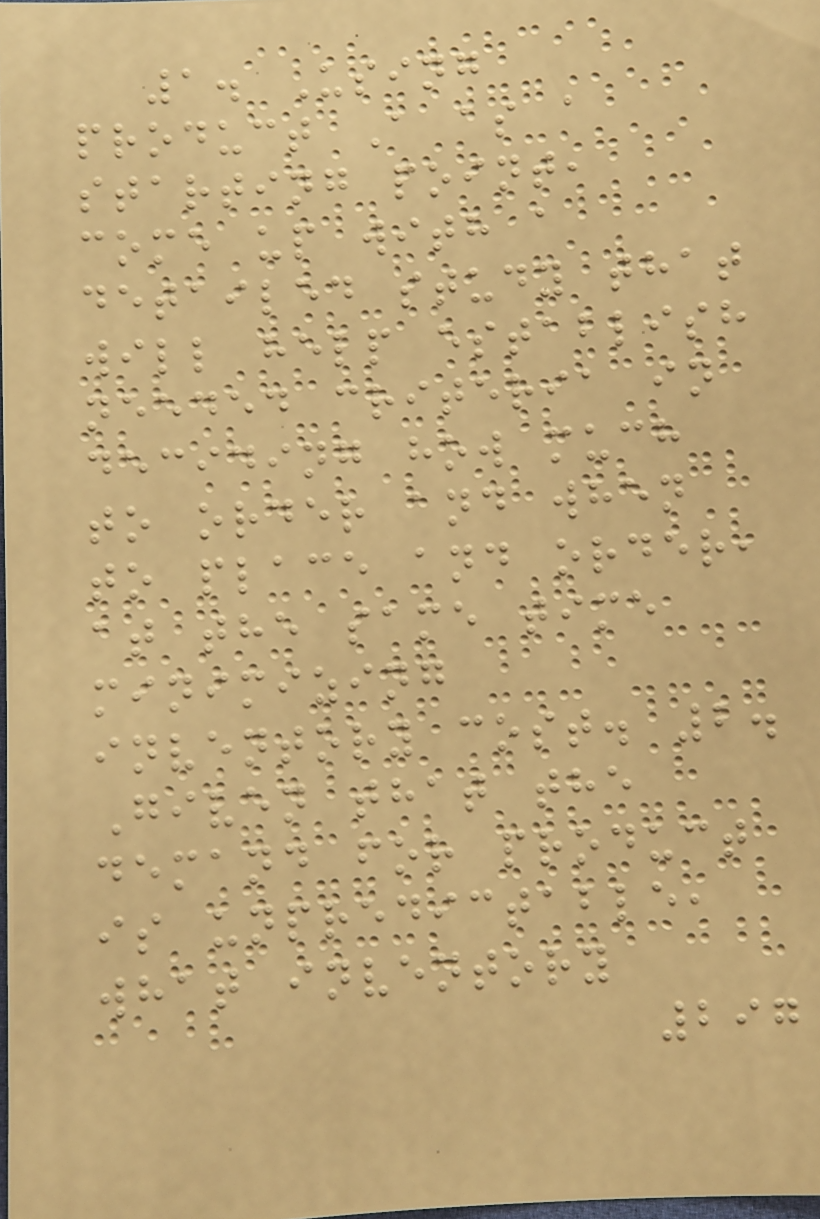1. Using
product A as a
starting point,
come up with a
detailed study that
will help establish
needed criteria in
deciding how much
to order and when
to place and order,
at the same time
minimizing
inventory cost. 2.
Given that the
demand for product
is unpredictable,
what inventory
297
